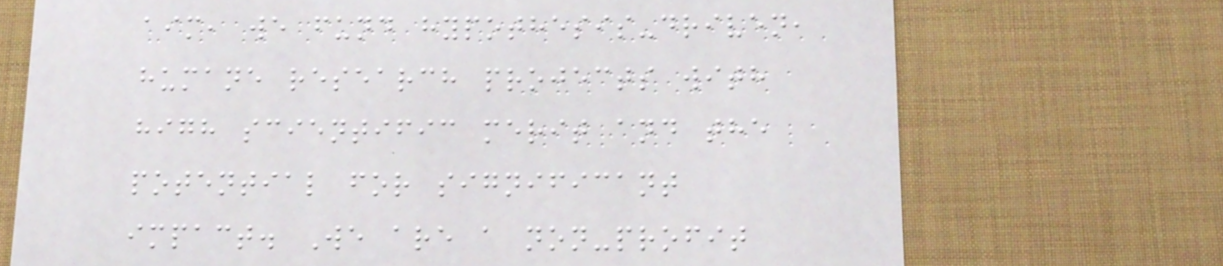aim, we fund hypothesis-driven,
humane research projects with
high scientific merit and the
potential for significant
impact. We are a non-profit
